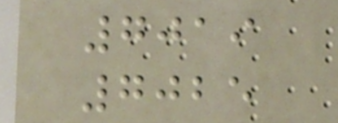7019
7025
